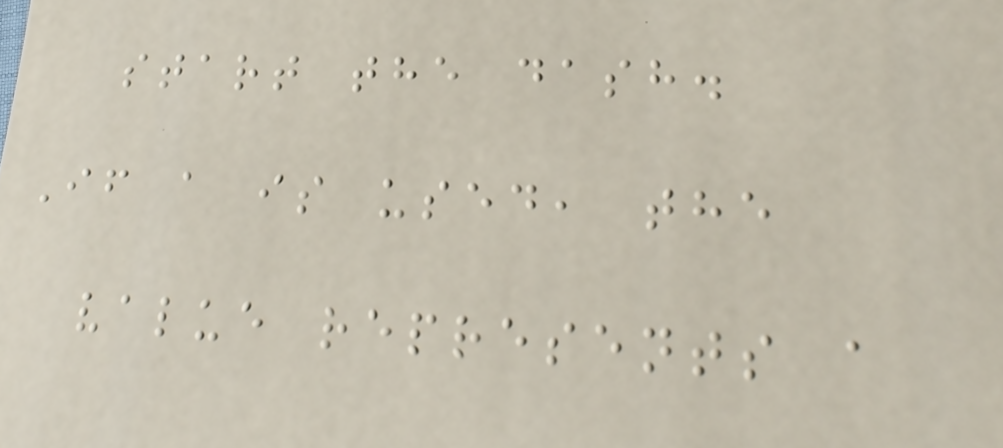start the dash.
If a is used, the
value represents a
